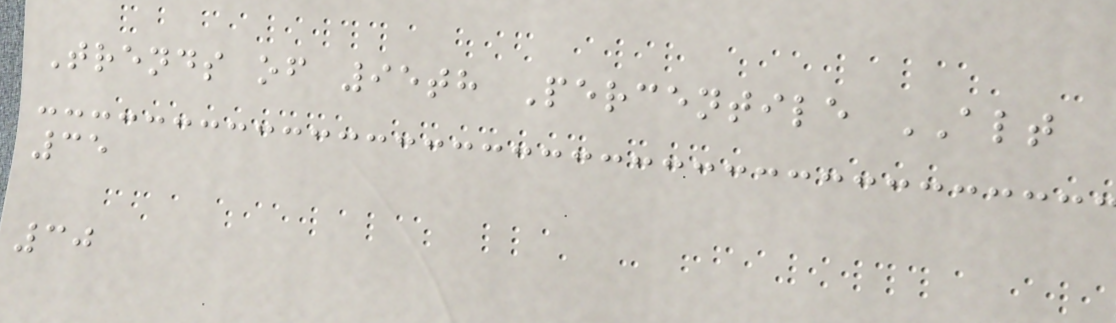Trends of 95th Percentile ALT
35
30
